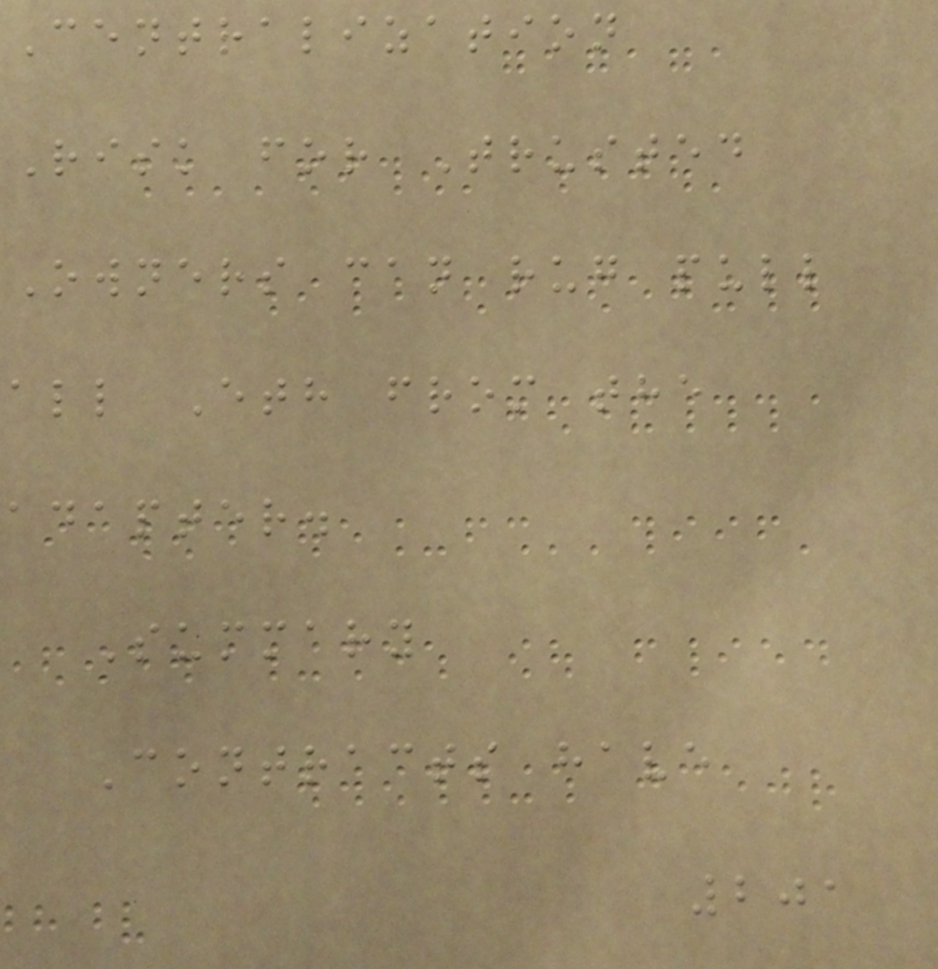Centralization
Risk for Trusted
Owners can rug pull
all Eth from the
adapter.
Summary
Contracts have
201
